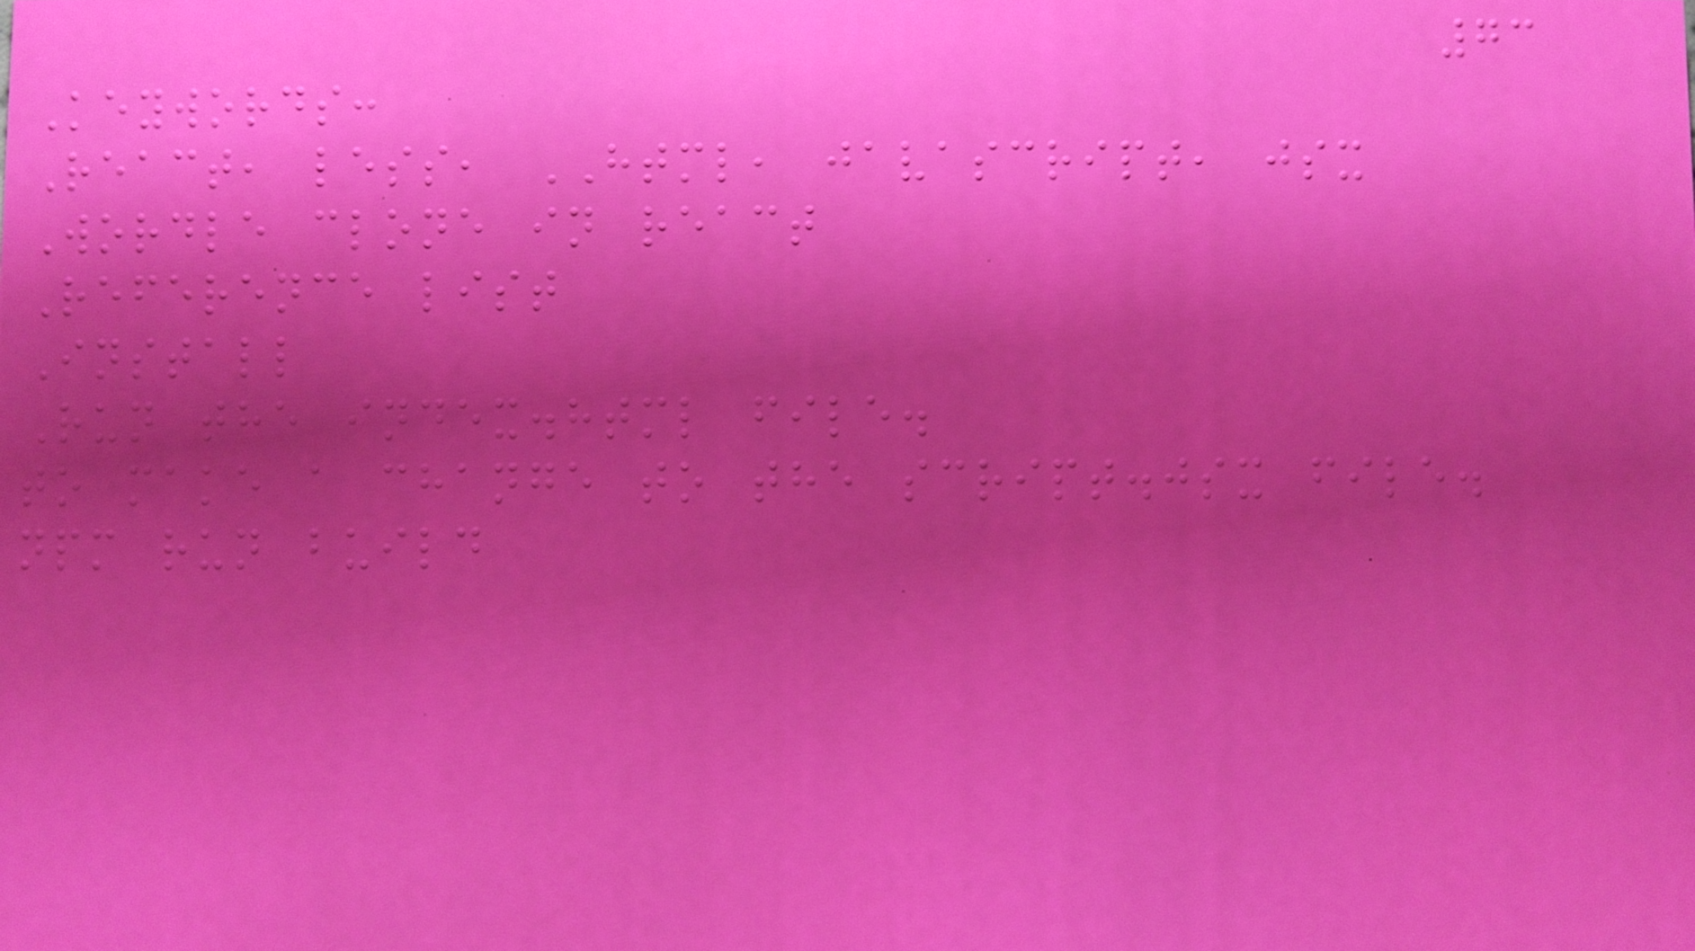73
Keywords:
React, less, HTML, javascript, jsx
Wordle clone in react
Reference list
Install
Run the index.html file.
to make a change to the script.jsx file.
npm run build
